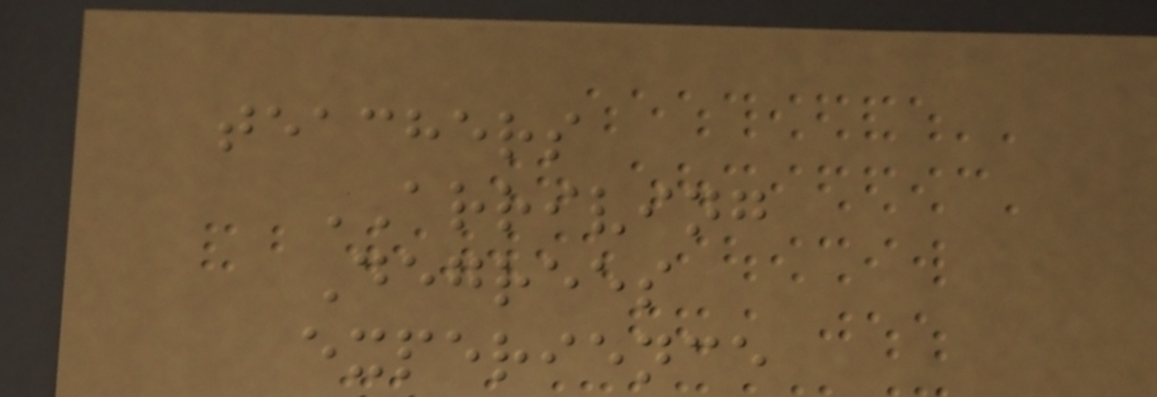teachers
ARRIVING
Degrees
experience
